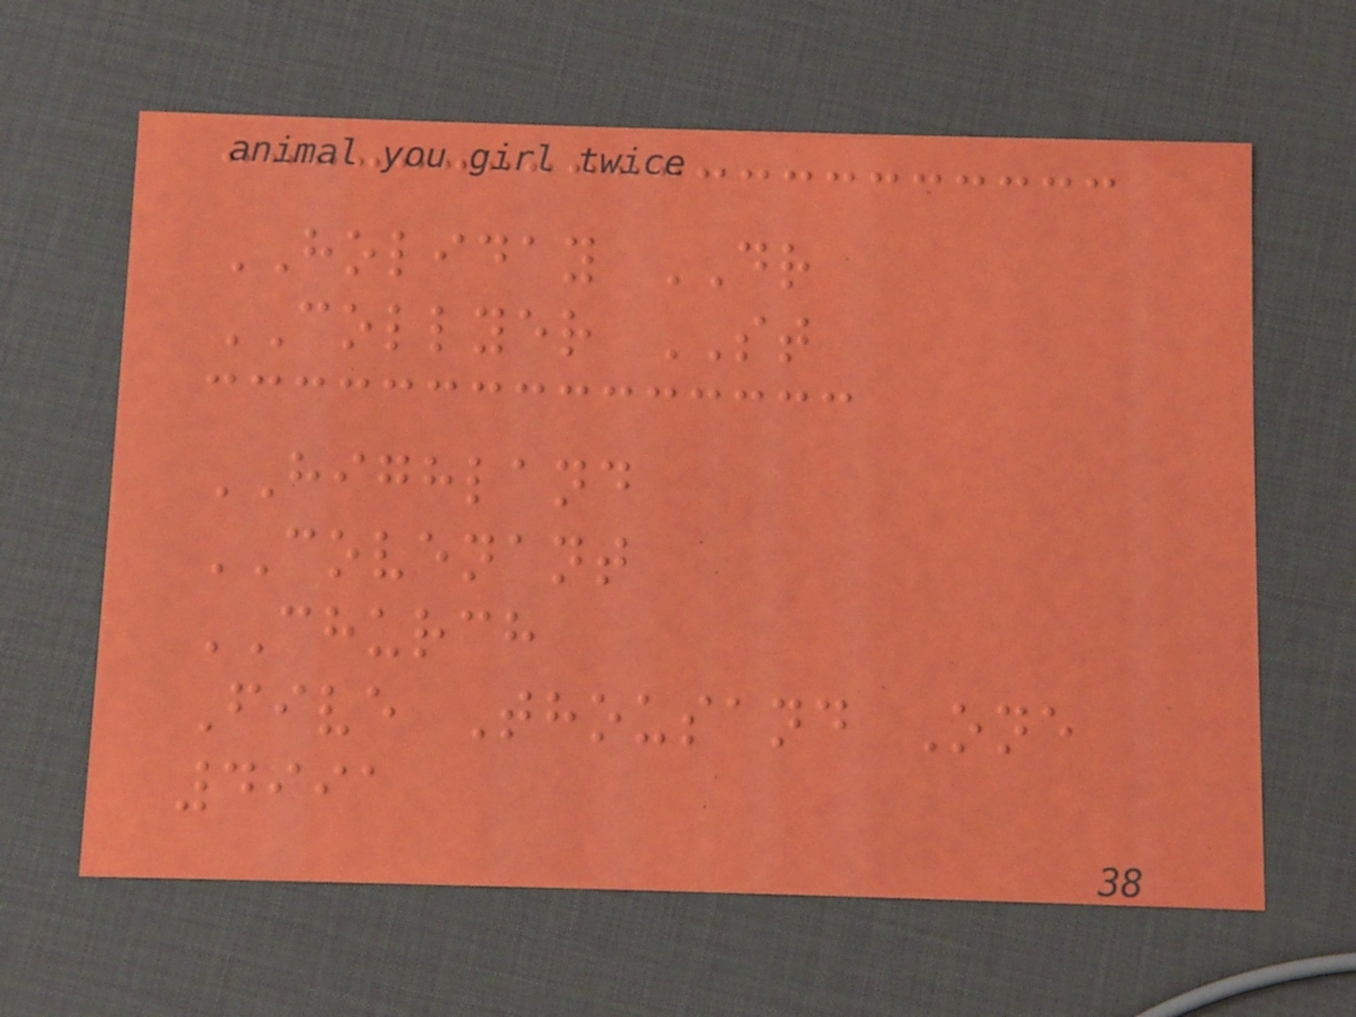HOLIDAY DR
COLLYER ST
HIGHLAND
COVENANT
CHURCH
Five Thousand One
4991
